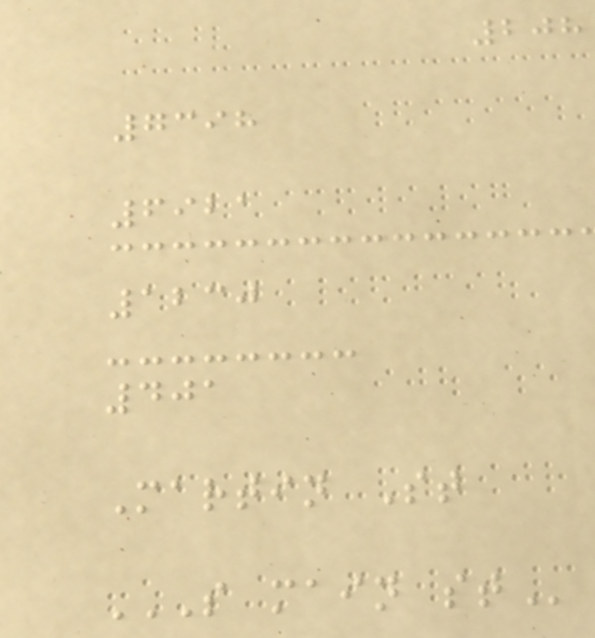208
7398
6921
1230
401
Martin St
S MAIN ST
